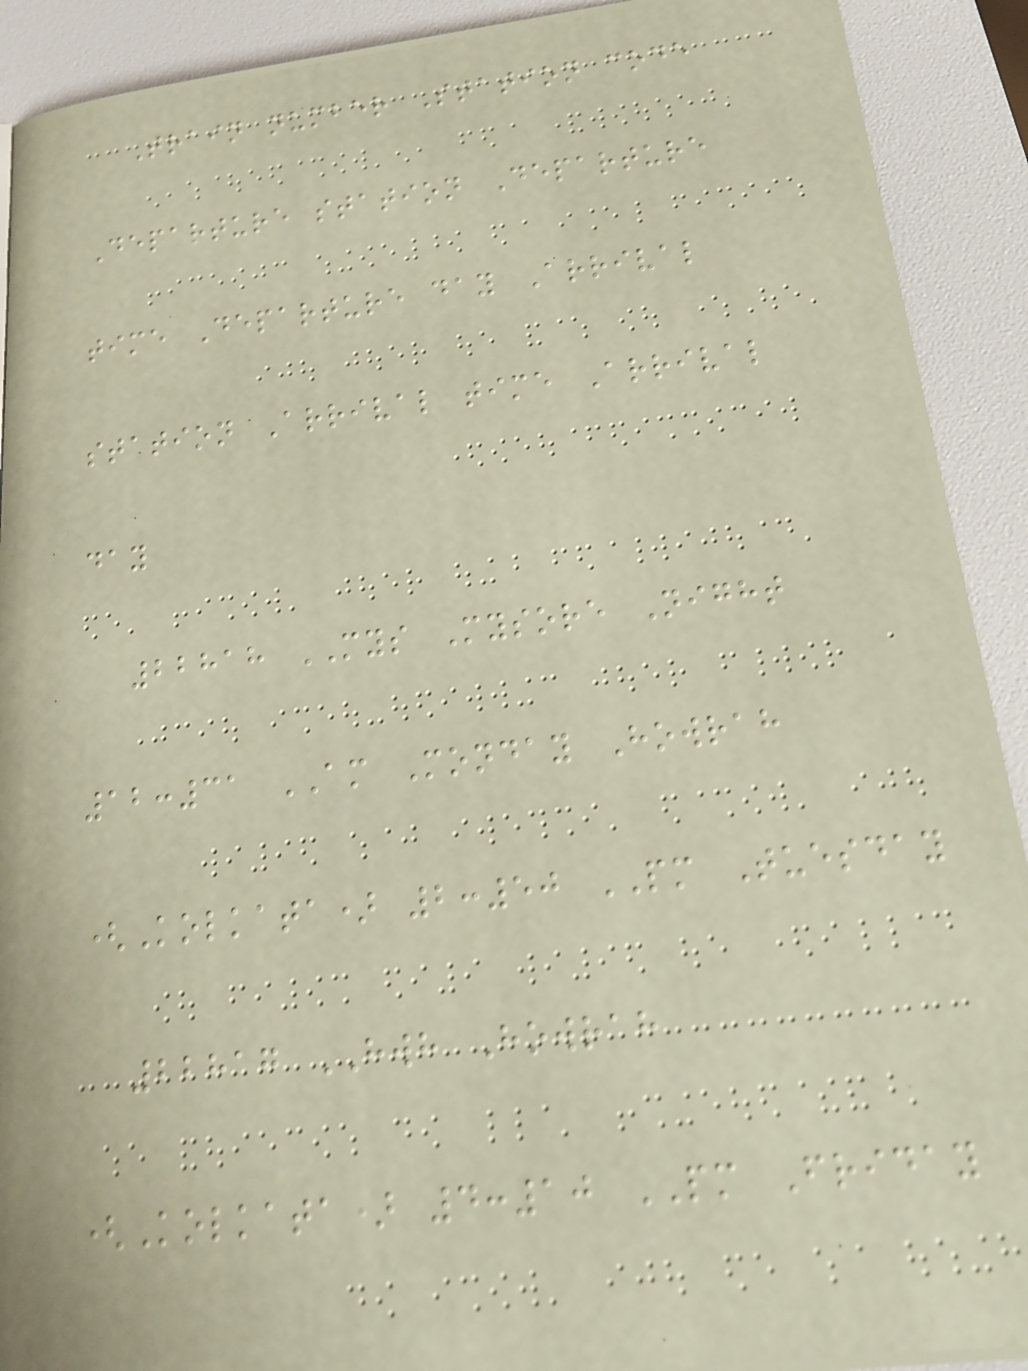Train number Station code
Departure station Departure
time Departure day Arrival
station Arrival time Arrival
day
22818 MYS Mysore Night
12:31 AM Monday Howrah
(Kolkata) 2:50 PM Tuesday
22817 HWH Howrah
(Kolkata) 4:10 PM Friday
